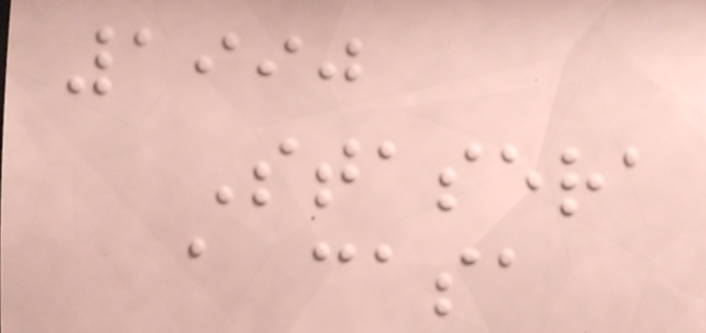1990
Stasera
a casa
